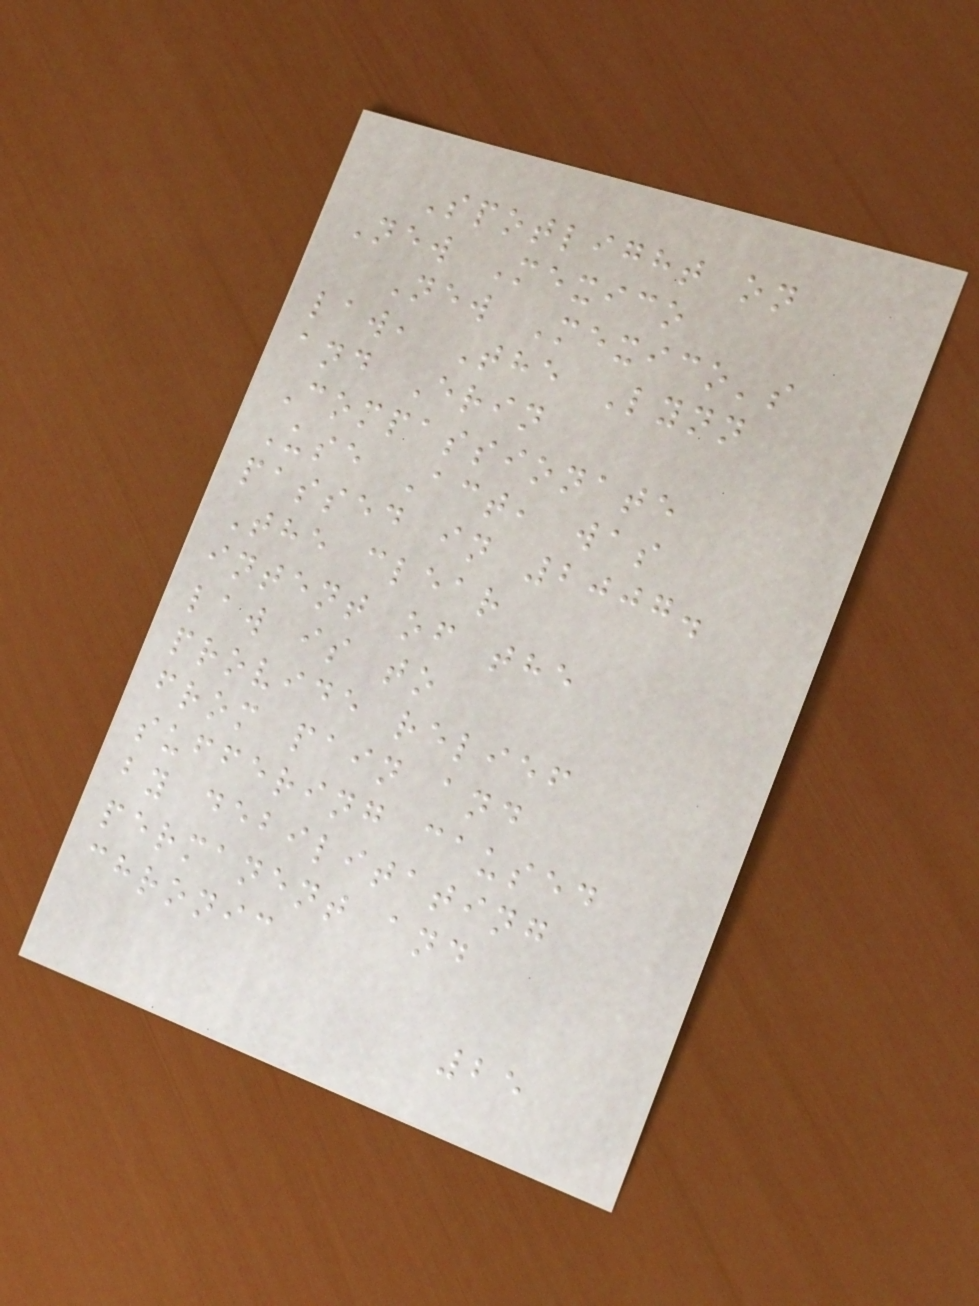Spotlight on
New Mexico
New Mexico's
law, The Lynn
and Erin
Compassionate
Use Act, was
passed in 2007.
The clear
intent of the
law is to
provide relief
from pain and
suffering caused
by debilitating
permanent and
chronic
25
